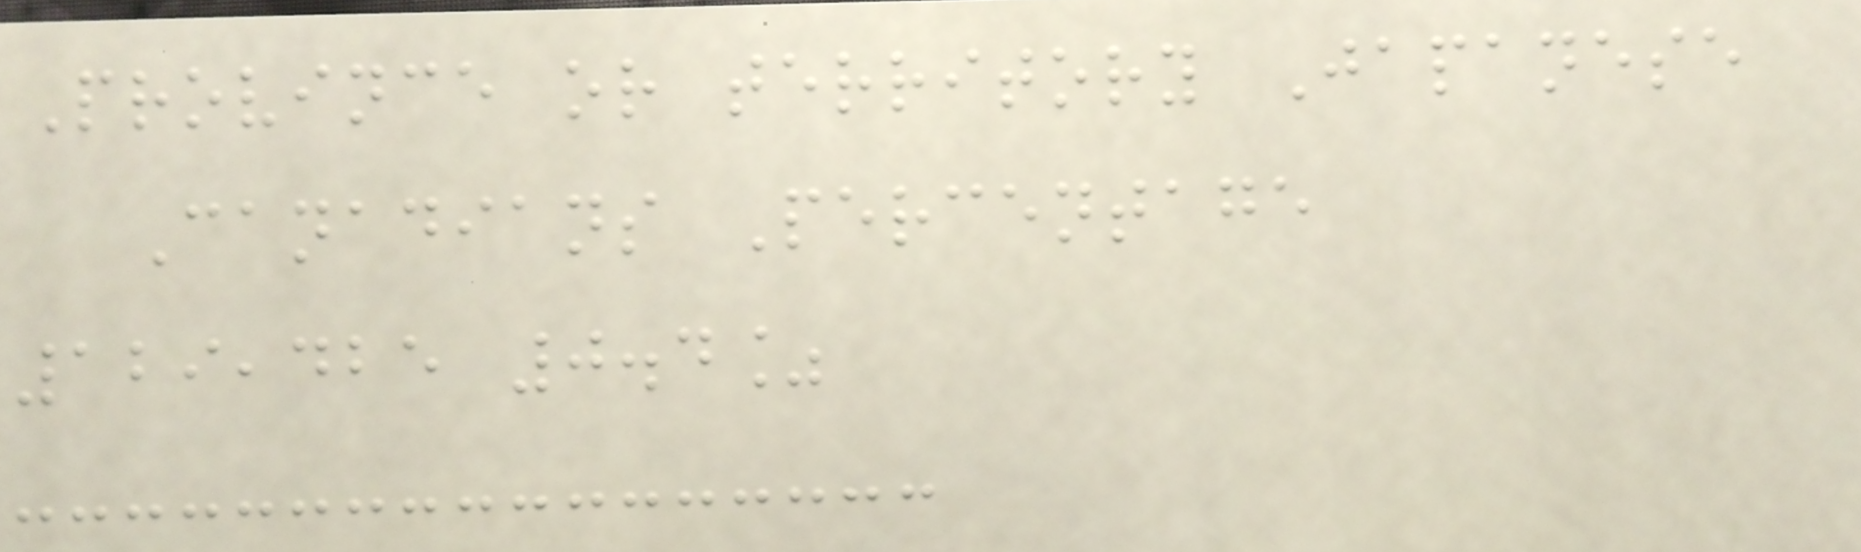Province or territory Japanese
Canadians Percentage
129,425 0.4%
